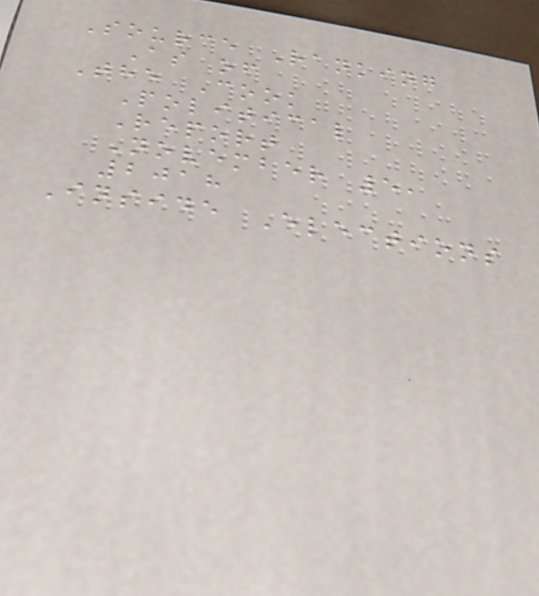Source Ranking
As of
The Cook
Political
Report
November 5,
2018
Inside Elections
